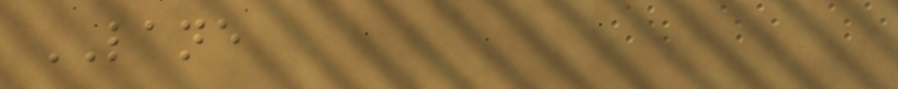LANE
